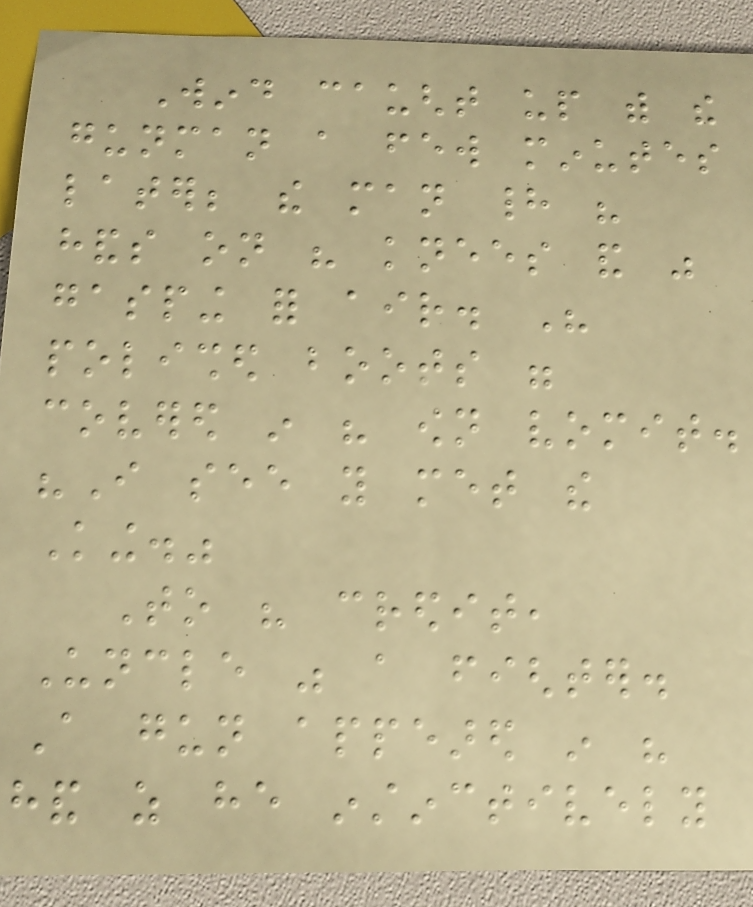Wind caught up with the
gunman a few minutes
later; the man had his
hands on his knees and was
gasping for air. His
polished boots were
covered in his own vomit.
"I see you met the
King."
To his credit,
Uncle was a fighter.
A gun appeared in his
hand as he instinctively
